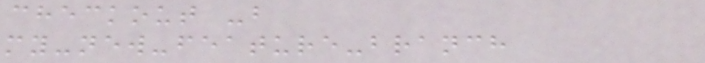checkout -b
my-new-feature-branch
